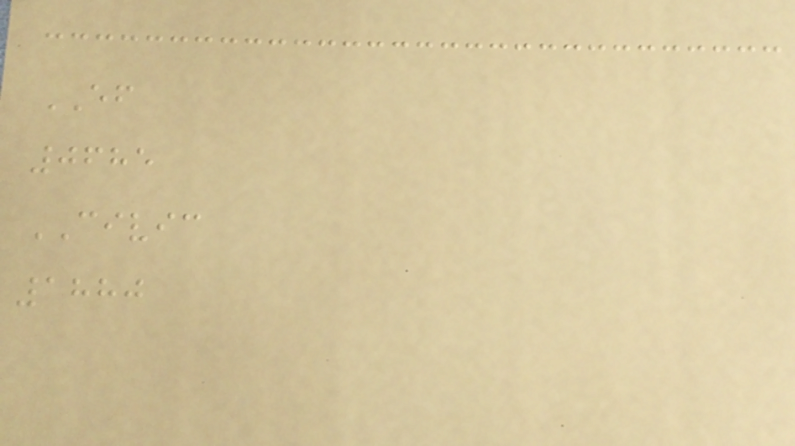EF
0685
CIVIC
1880
